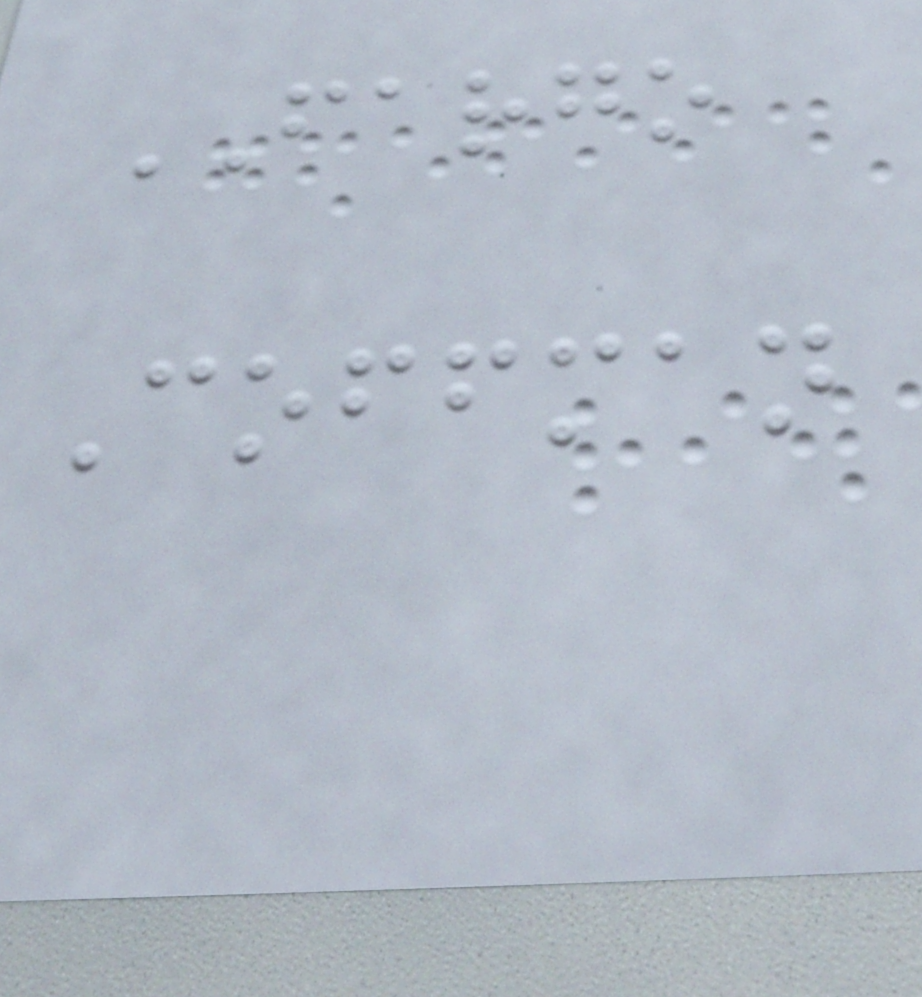FARGO
Coffman
